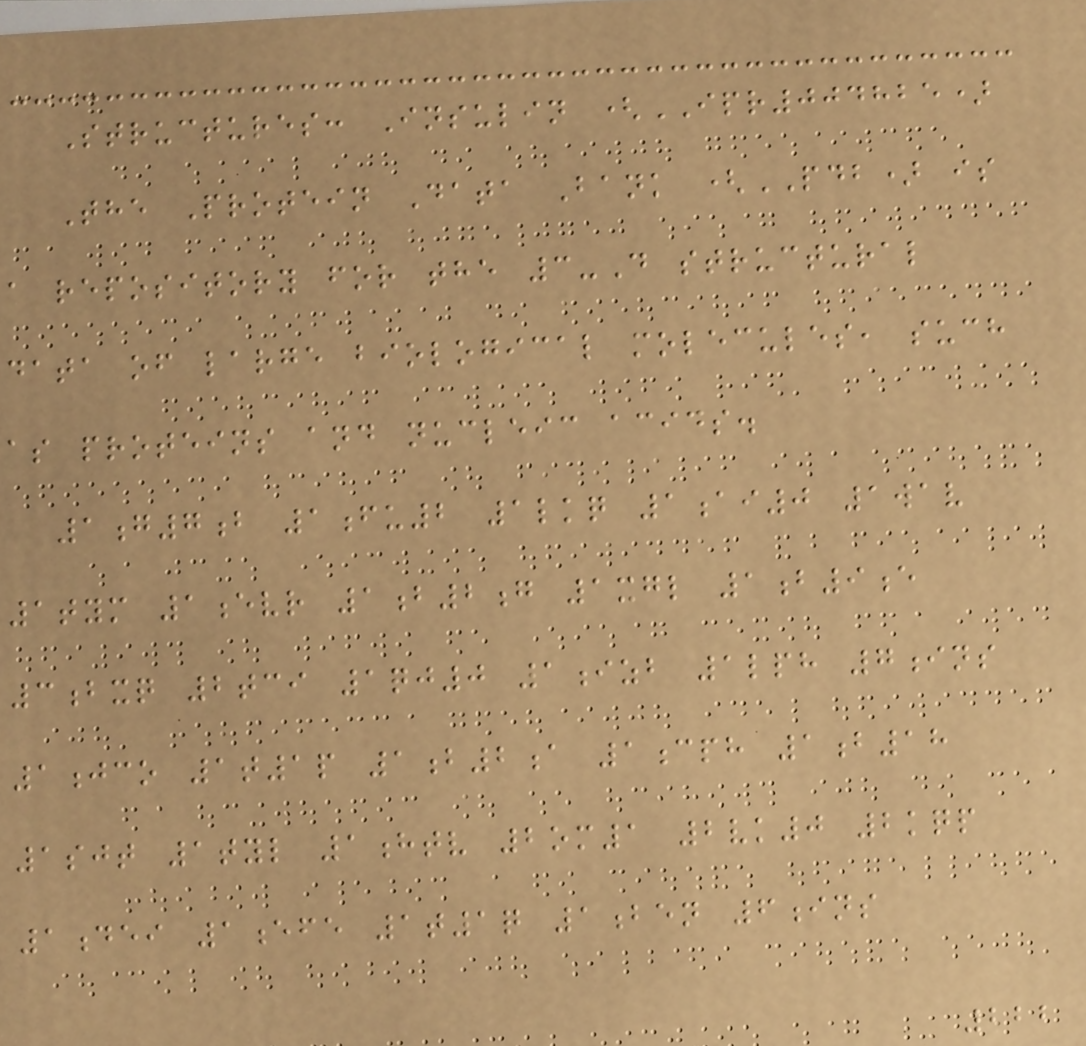Structures: Insulin (IPR004825)
The Protein Data Bank (PDB) is
a repository for the 3-D structural
data of large biological molecules, such
as proteins and nucleic acids.
1g7b 1fu2 1lkq 1ai0 1wav
1tym 1evr 1b2g 1xgl 1b9e
3bxq 2tci 1qj0 1izb 1lph 7ins
1jco 1t1p 1b2a 1cph 1b18
1sjt 1tyl 1htv 2om1 2vk0 2kqp
1dei 1efe 1t1q 1ben 6ins
222
